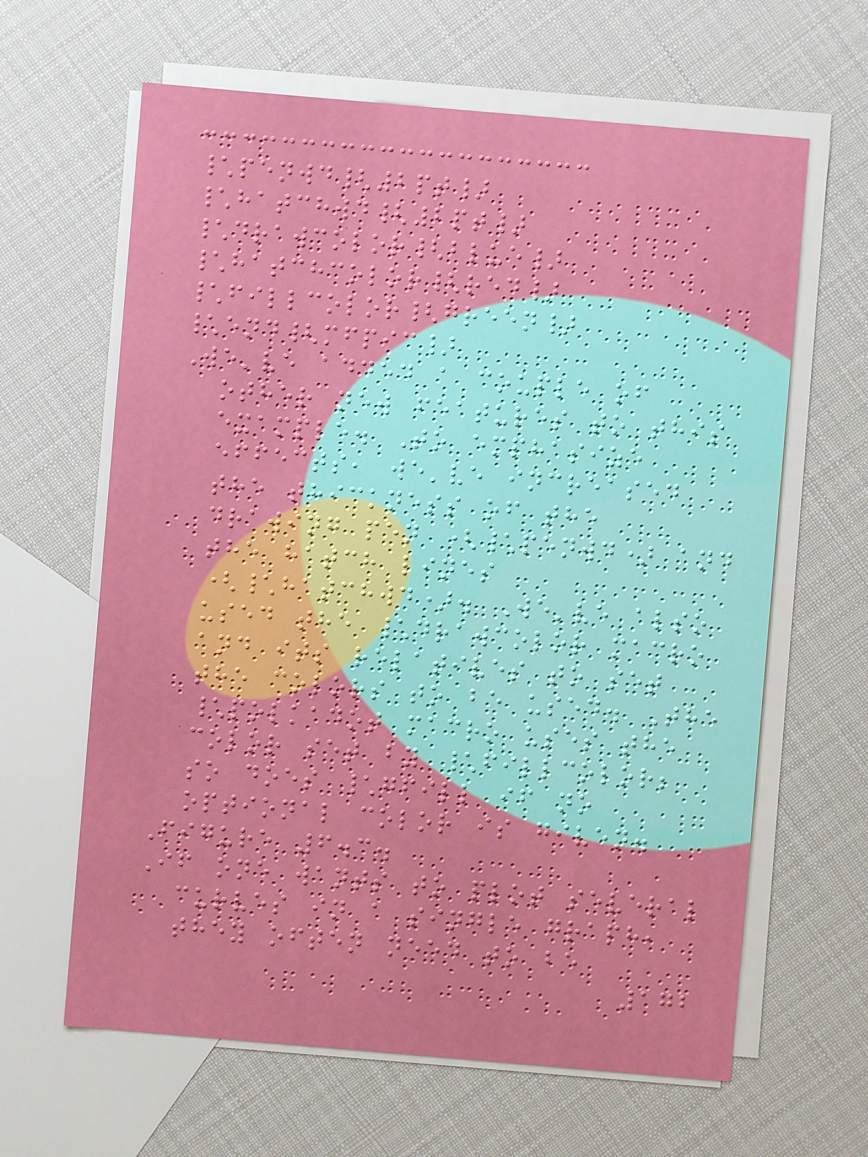\penwd{2pt}
\hatchwd{2pt}
\drawcolor{blue}
\hatchcolor{red}
\fillcolor{green}
\end{mfpic}
We've added a couple of
other new features to this
example. To emphasize
effects, we've increased
the thickness of the
drawing pen (\penwd) and
the hatch lines
(\hatchwd). We've also
used the \drawcolor macro
and its relatives to set
the colors to be used. The
\polkadot macro uses the
color set by \fillcolor;
so does \gfill if no
optional color is given.
Figure 6.3.
If one wants to plot several
curves in a single graph,
they often need to be
172
